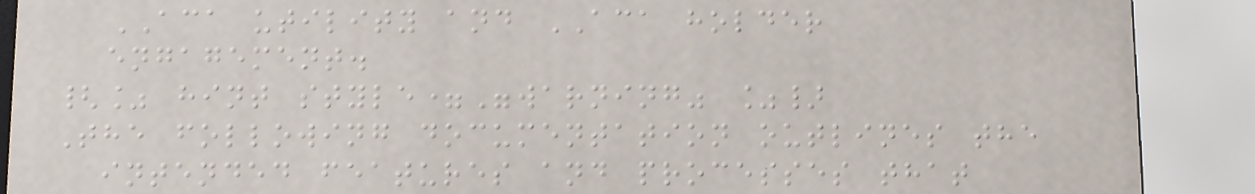ACA utility and ACA holder
engagement.
{% hint style="warning" %}
The following documentation outlines the
intended features and processes that
